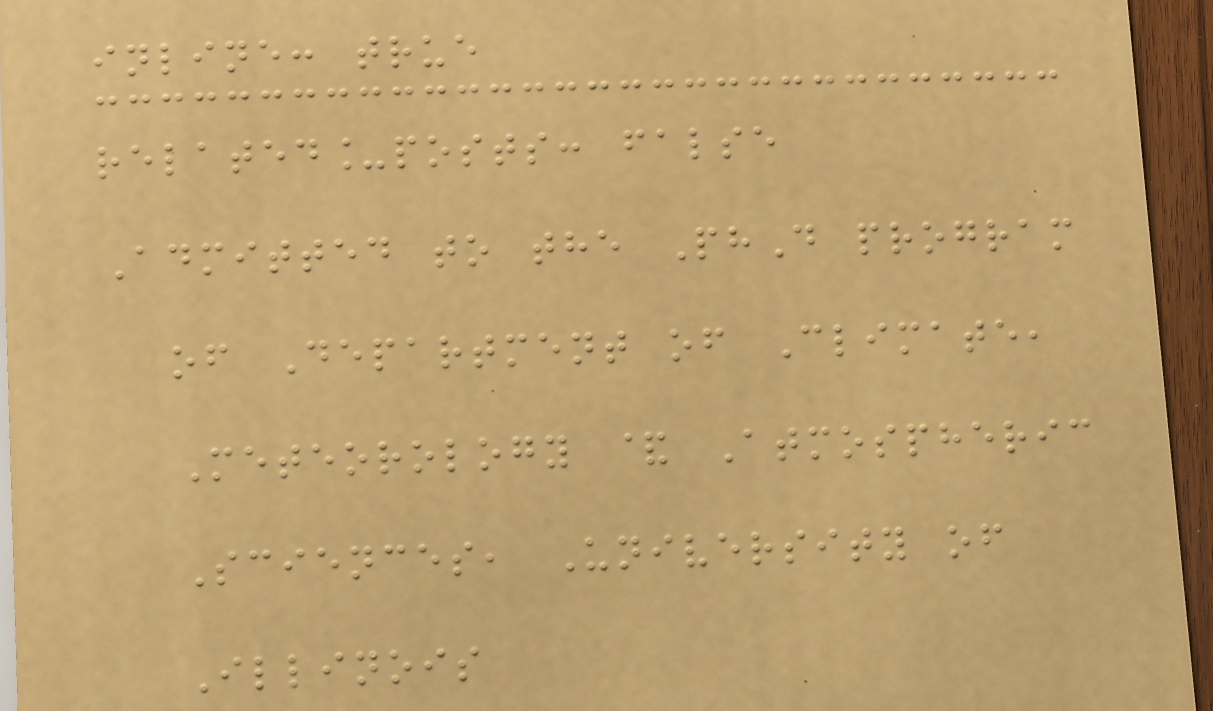inline: true
related_posts: false
Admitted to the PhD program
of Department of Climate,
Meteorology & Atmospheric
Sciences, University of
Illinois
